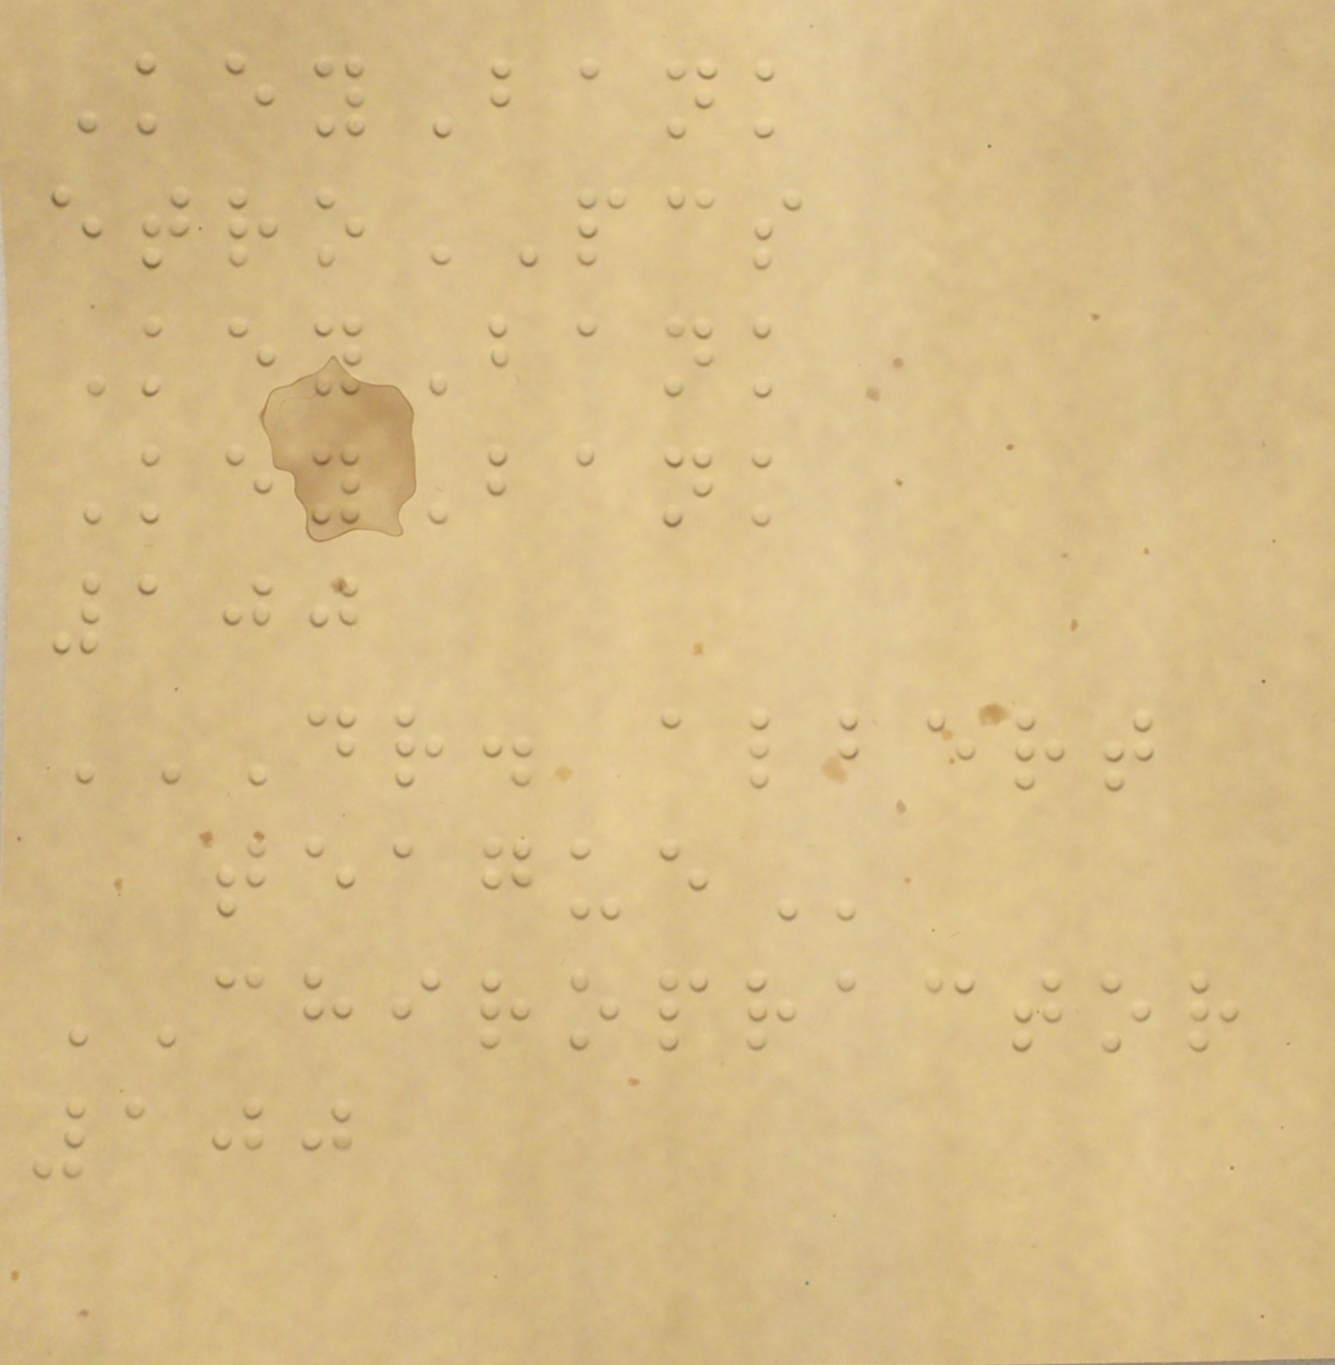KeyBank
etroPCS
KeyBank
KeyBank
100
DR. ALBERT
TEAGUE
CHIROPRACTOR
100
